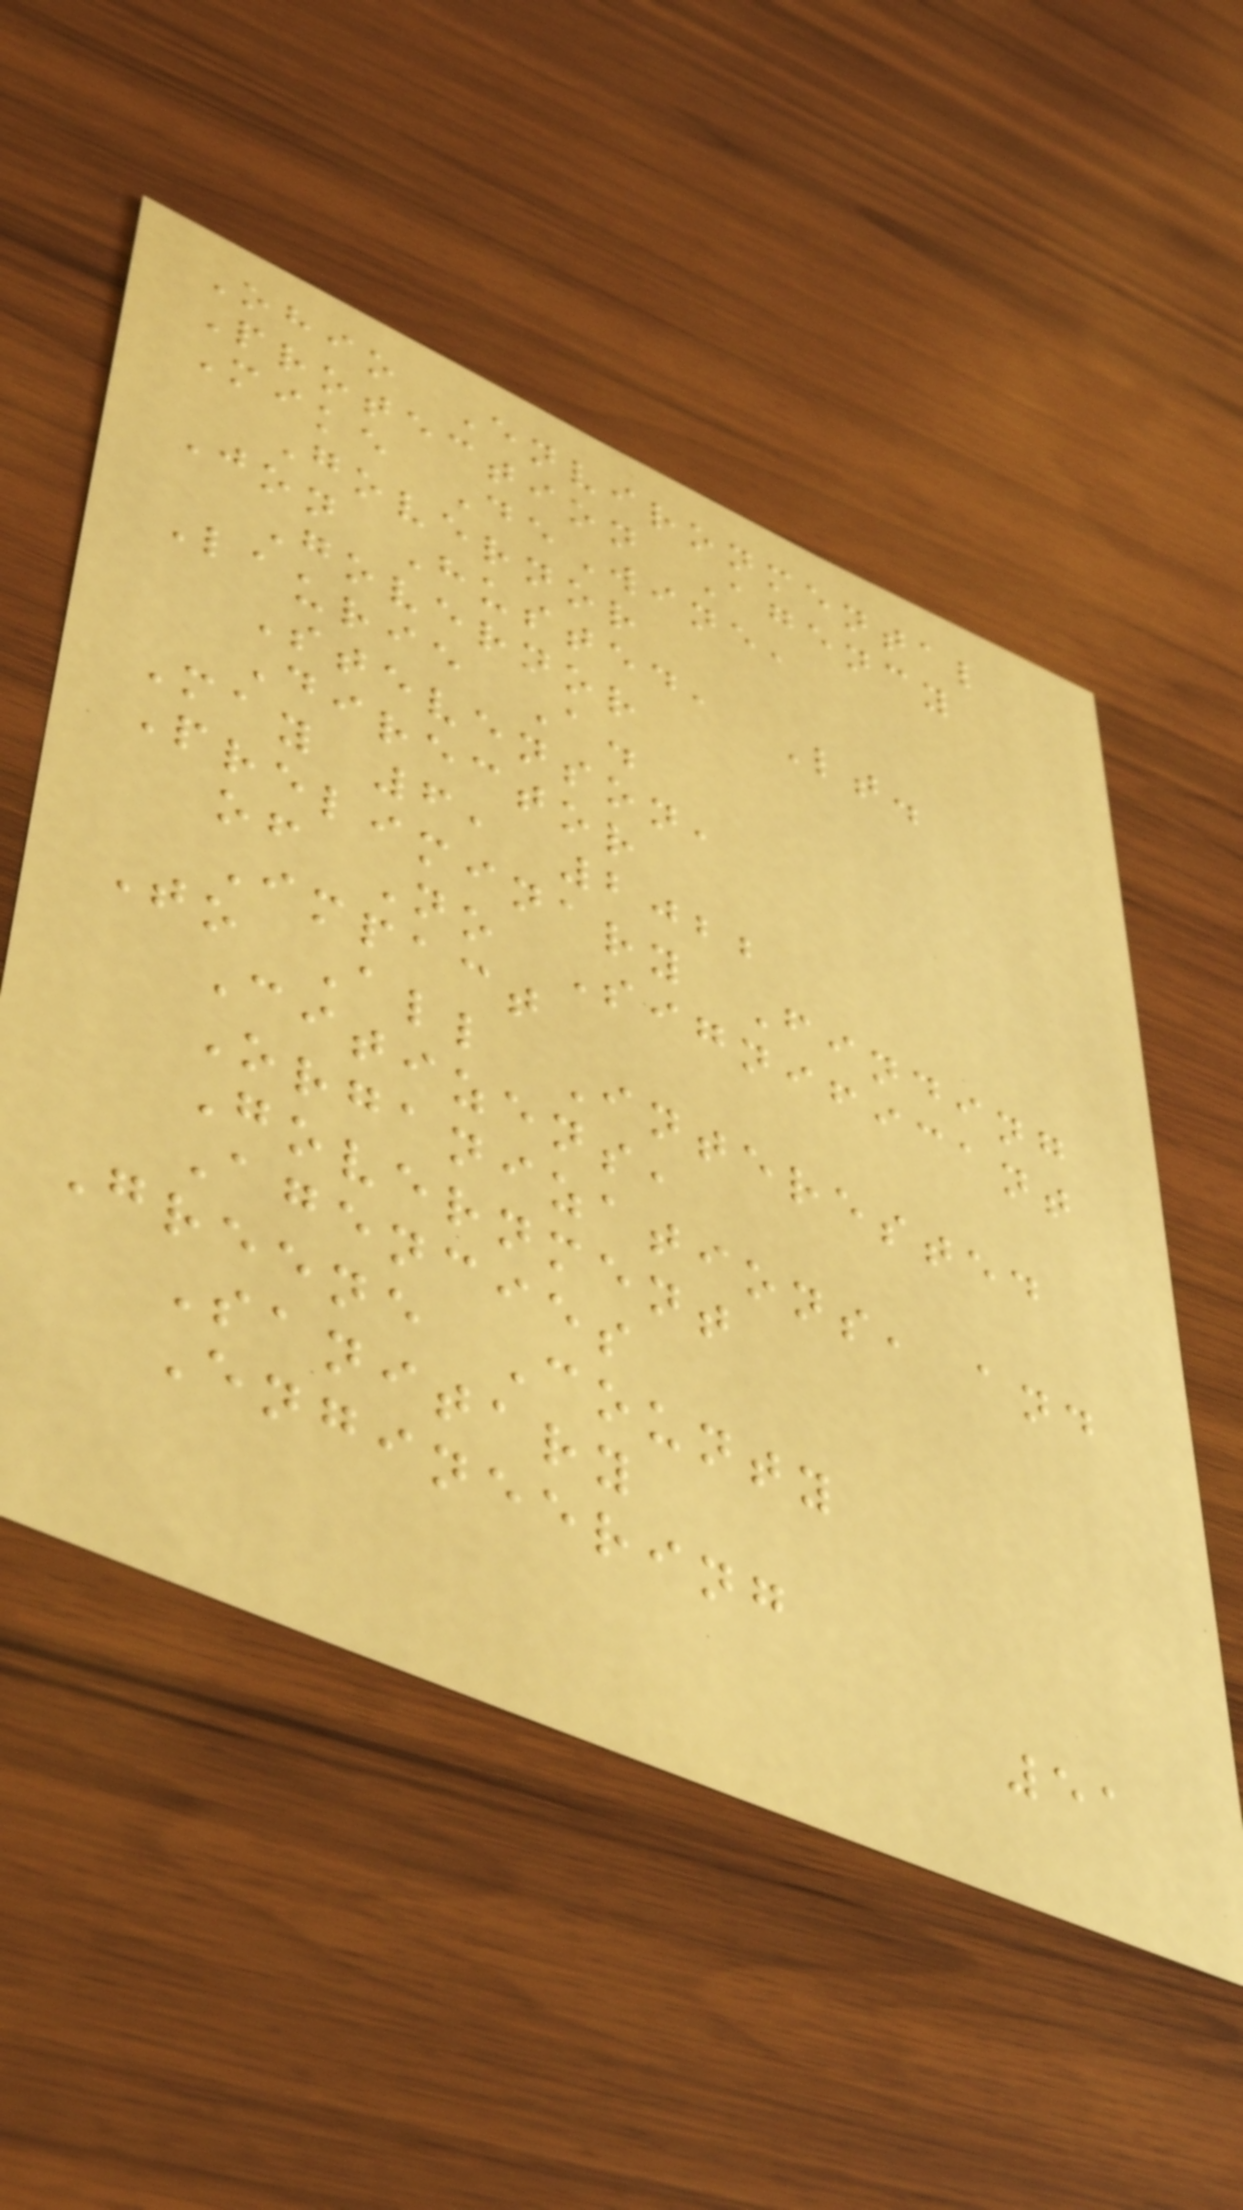Ohio Environmental
Protection Agency
Mike DeWine,
Governor
Jon Husted, Lt.
Governor
Laurie A.
Stevenson,
Director
May 6, 2022
Preliminary Finding
of No Significant
Impact
To All Interested
Citizens,
Organizations, and
Government
Agencies
Greene County
Sanitary
Engineering
51
